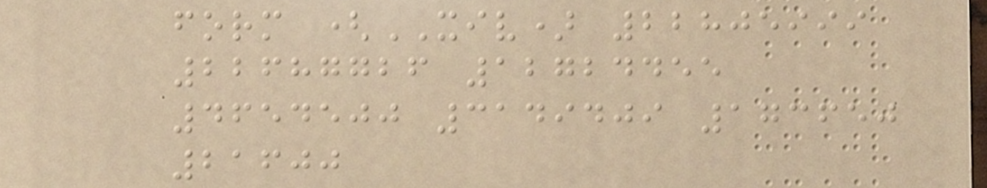form (XIV) 22805999
22687726 12724455
4654500 3149409 173650
21600
